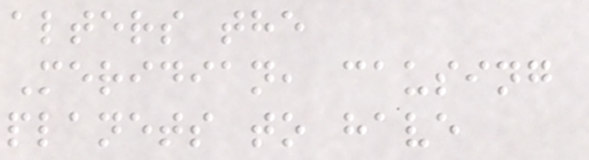alters the
Meridian, causing
planets to have
